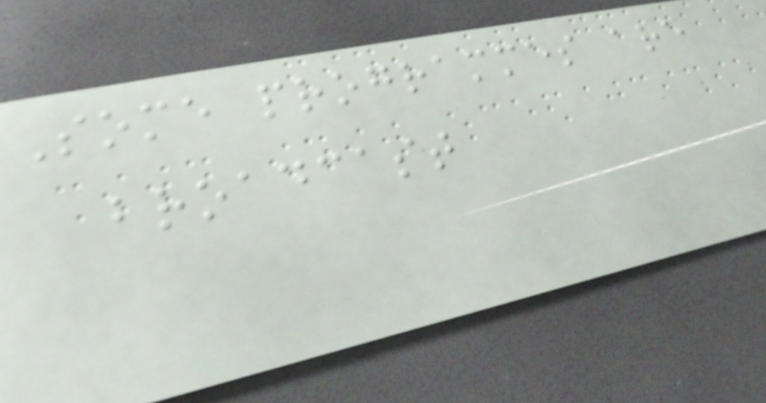Some programmes are
broadcast
